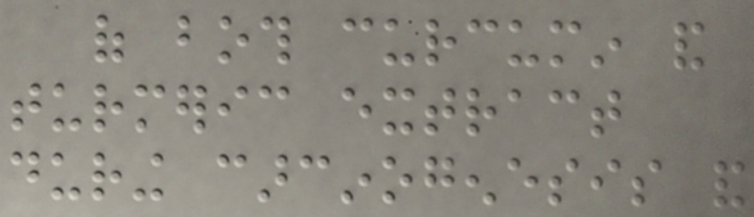of both curcumin and
turmeric extract
during carcinogenesis and
